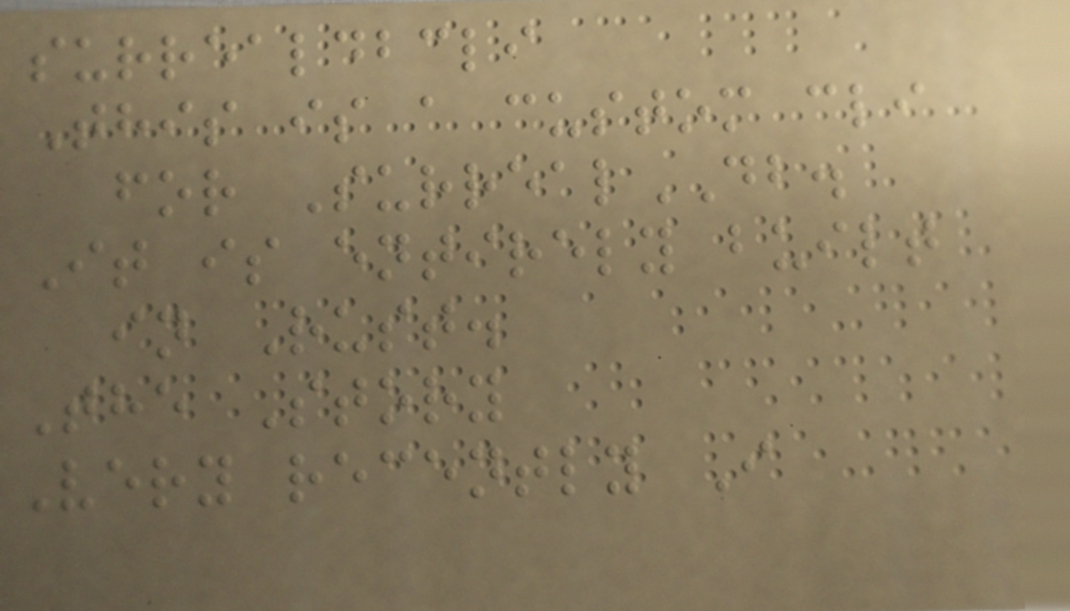surrealdbcli
This is a custom cli
for SurrealDB.
It is entirely built
in Rust.
The Story
Very recently I
